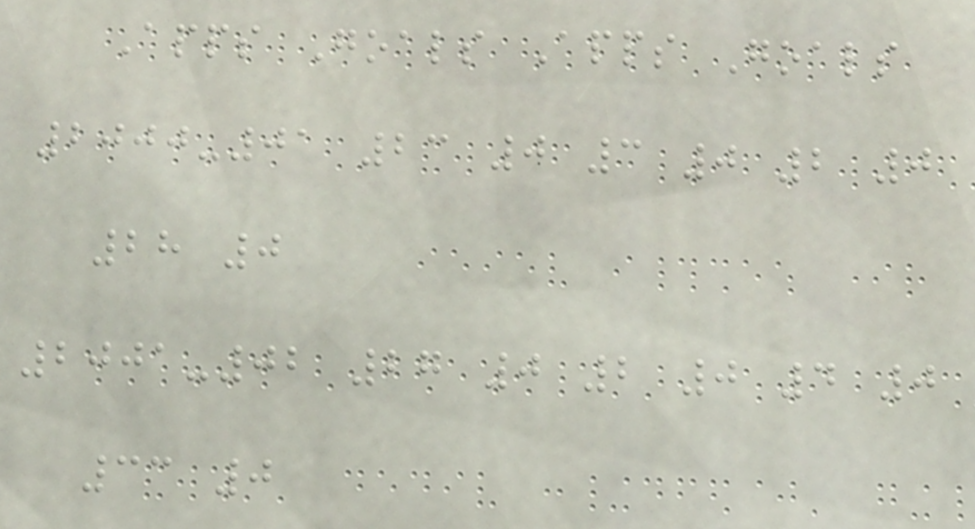Apps Goals Apps Goals
2000-01 23 0 3 0 2 0
28 0
2001-02 27 0 2 0 4 0
33 0
